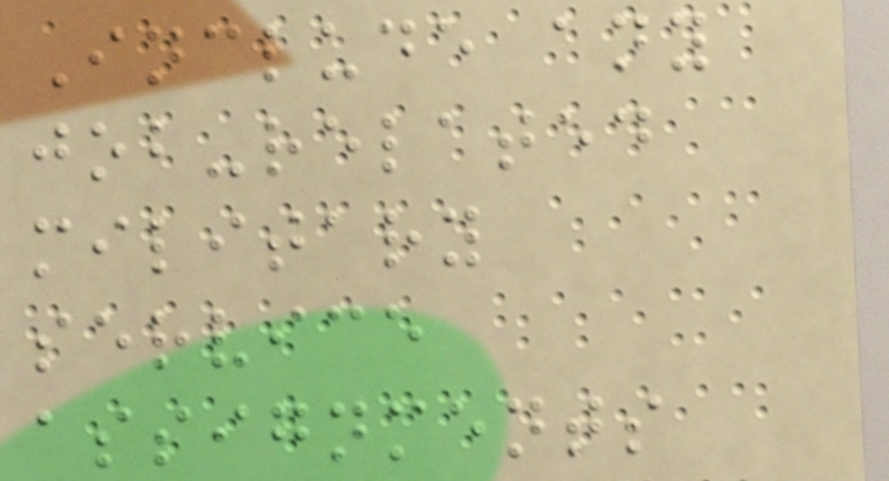Include any
job-related
military
service
assignments
